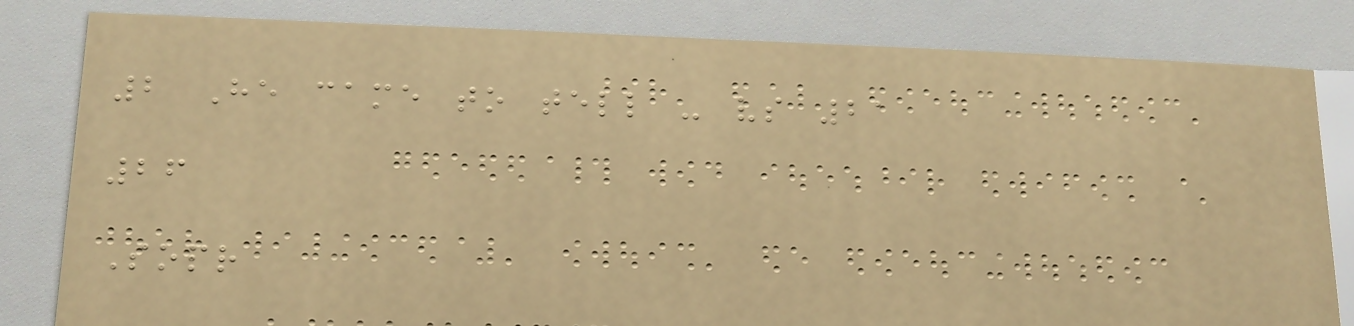2 He came to tell - vs 21
26
Sopr
